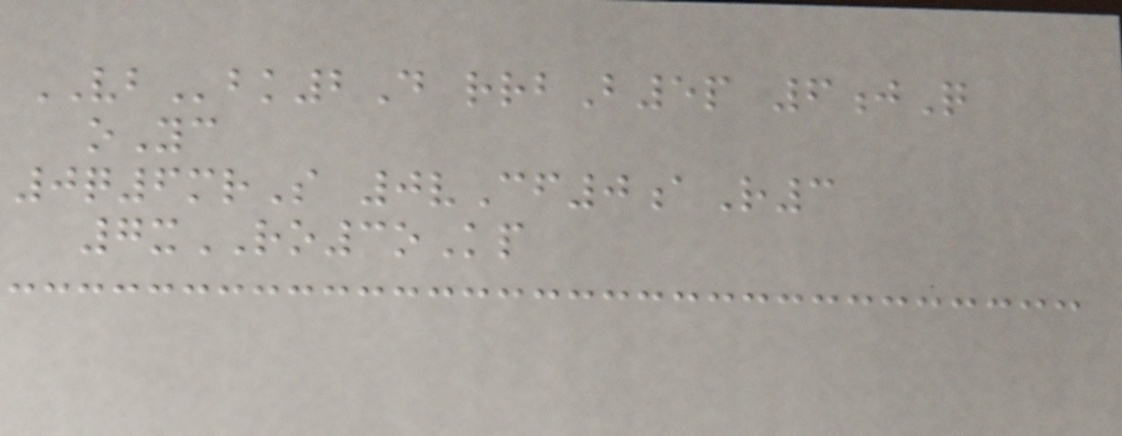VBbk2D rrbB5p 6jQ
oYc
0q6mrS 0vCf0aR3
7xRO3oKp
